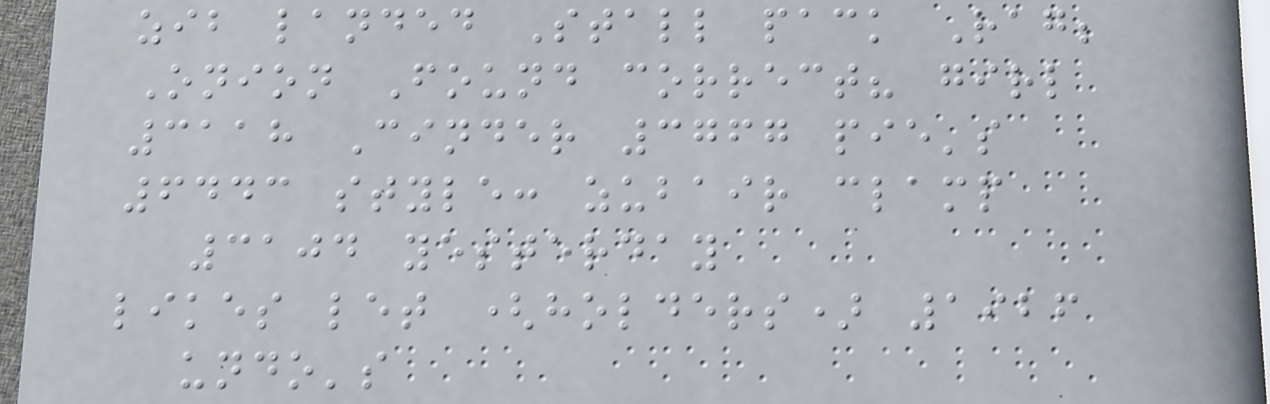zib landed Stall pack Rag;
Onion Found correct? girl
3118 Cinder 3767 pie's
6443 style: zubair clamp
3104 yesterday
likes let (holders) 1926
undo's
